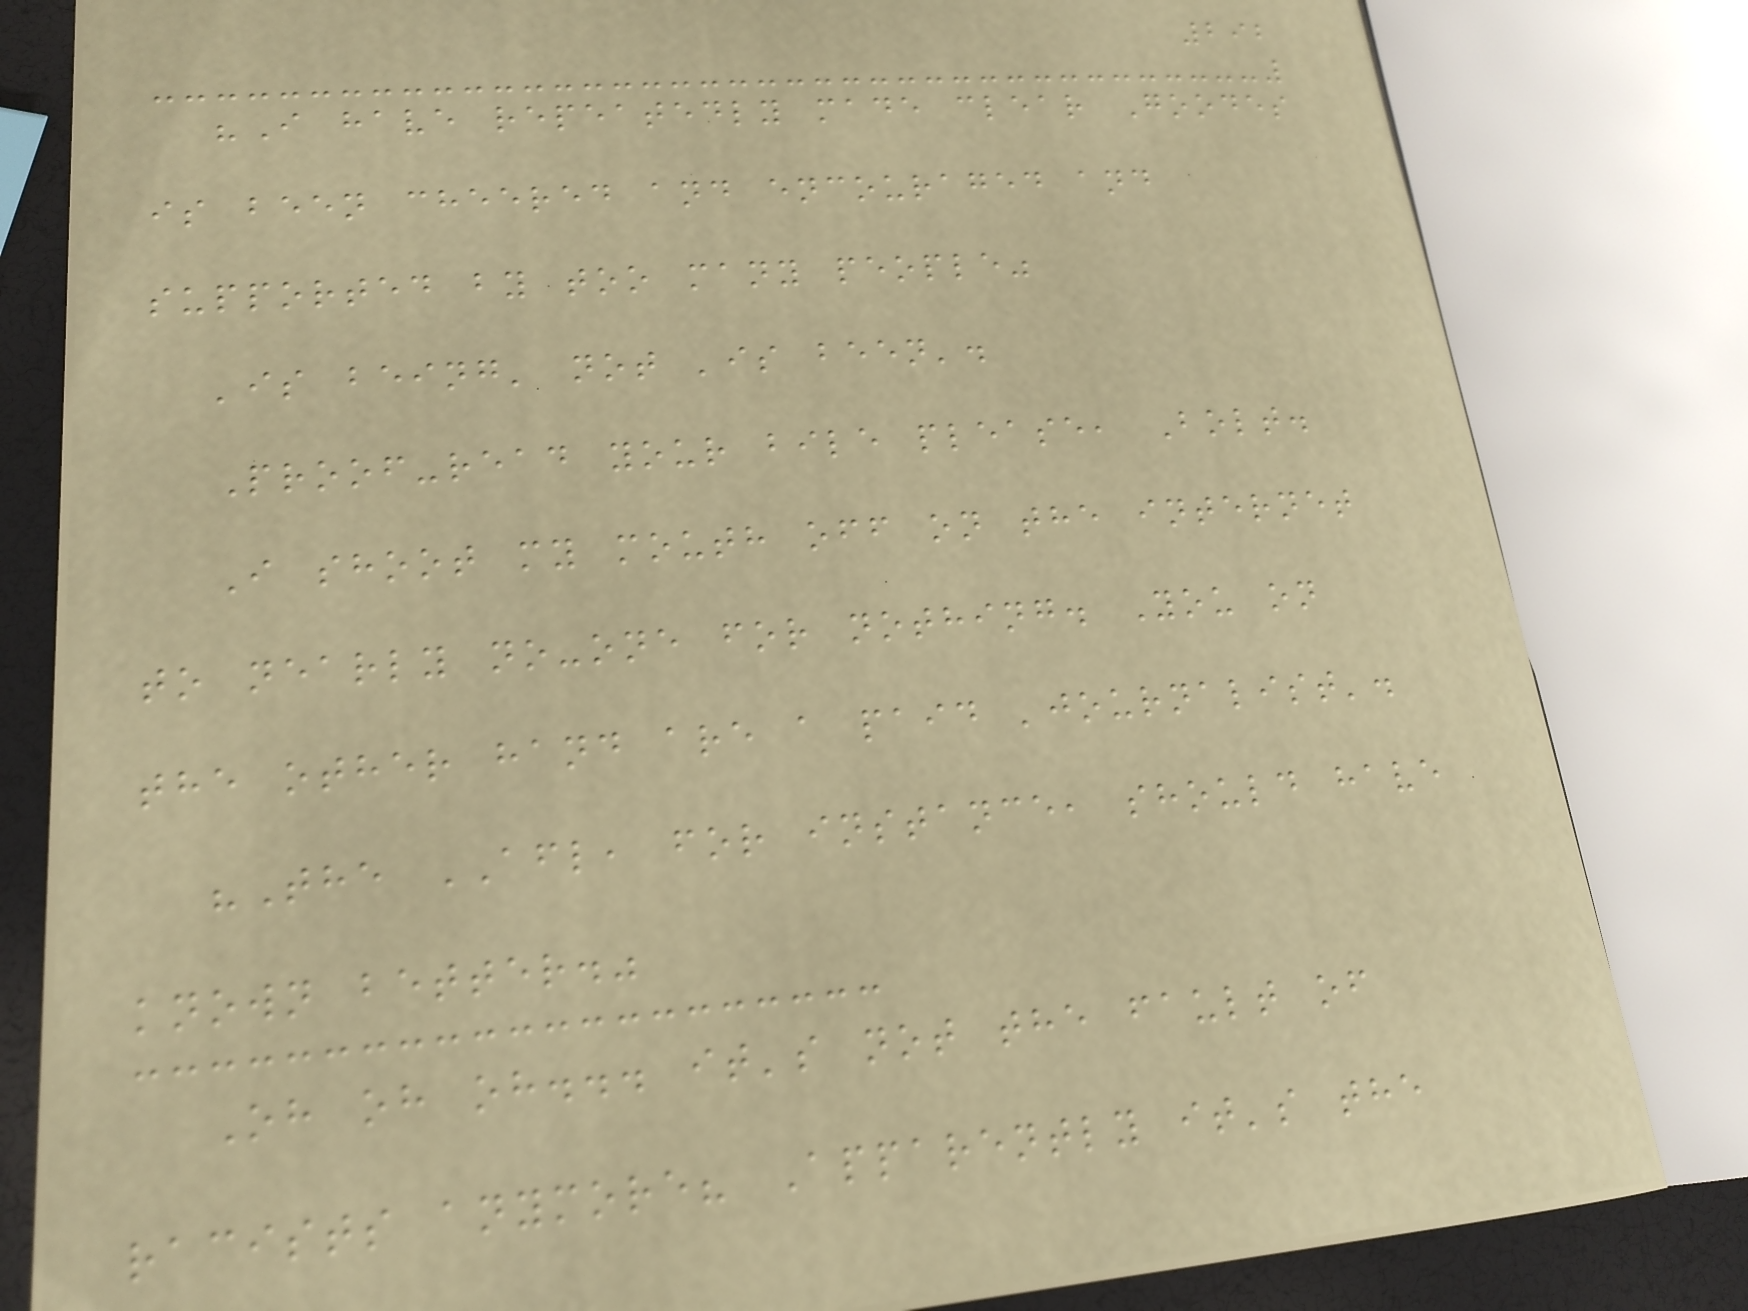292
"I have repeatedly made clear Goodes
is been cheered and encouraged and
supported by too many people"
'is being' not 'is been'.
Proof-read your bile please, Bolt.
I shoot my mouth off on the internet
to nearly no-one for nothing. You on
the other hand are a paid 'journalist'.
"The AFL, for instance, should have
known better."
Oh oh oh... it's not the fault of
racists anymore? Apparently it's the
